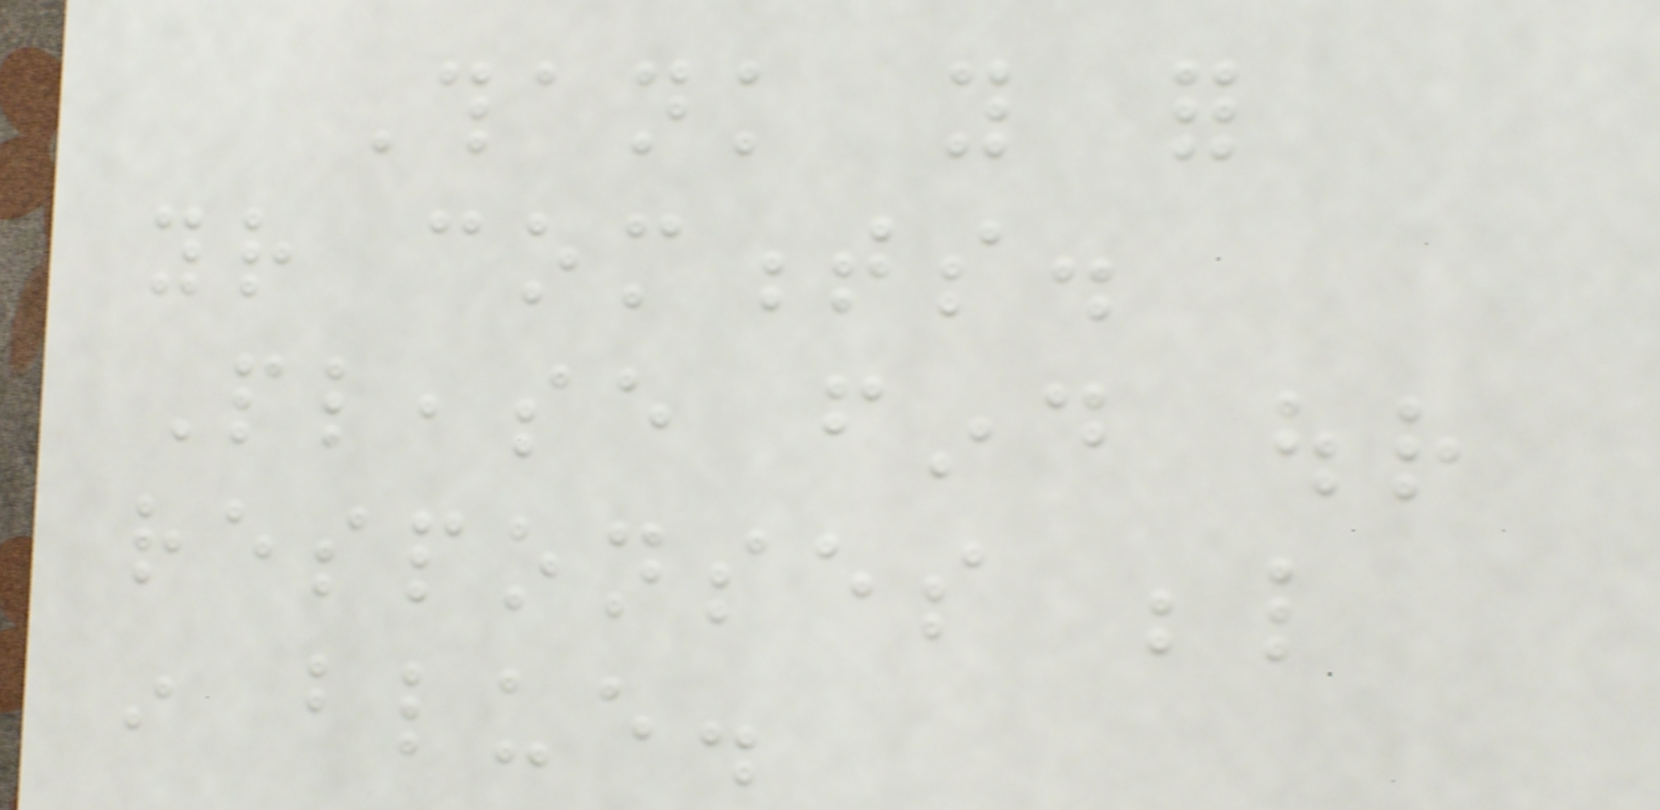Thank you for
your comments.
Please find our
responses below
in blue.
